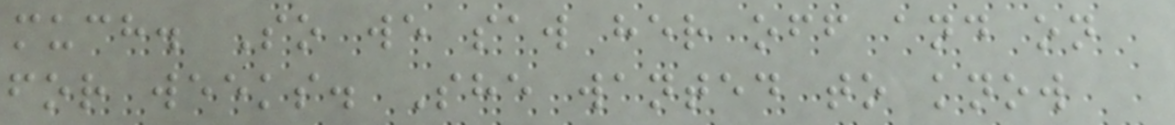much. So we saw her off and on
for weeks. She wanted to know
